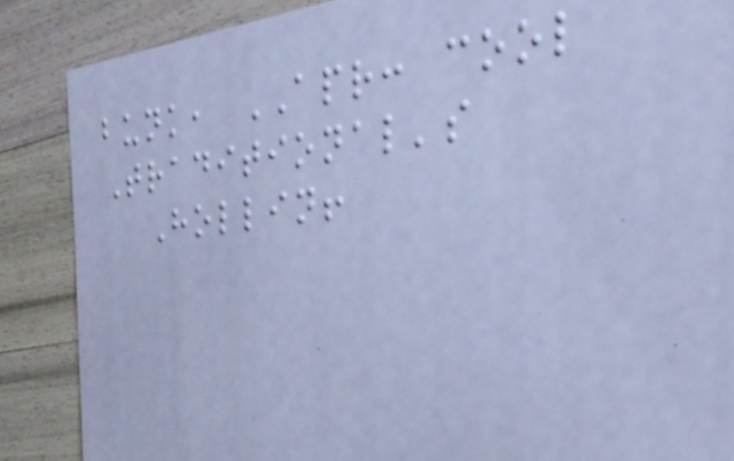bunk, APR: cool
Traditional's
Hollin!
